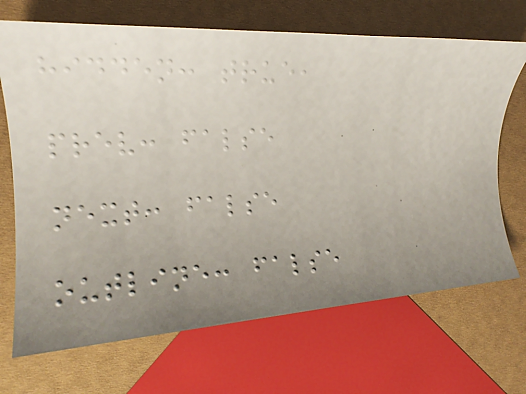hidden: true,
prev: false
next: false
outline: false
